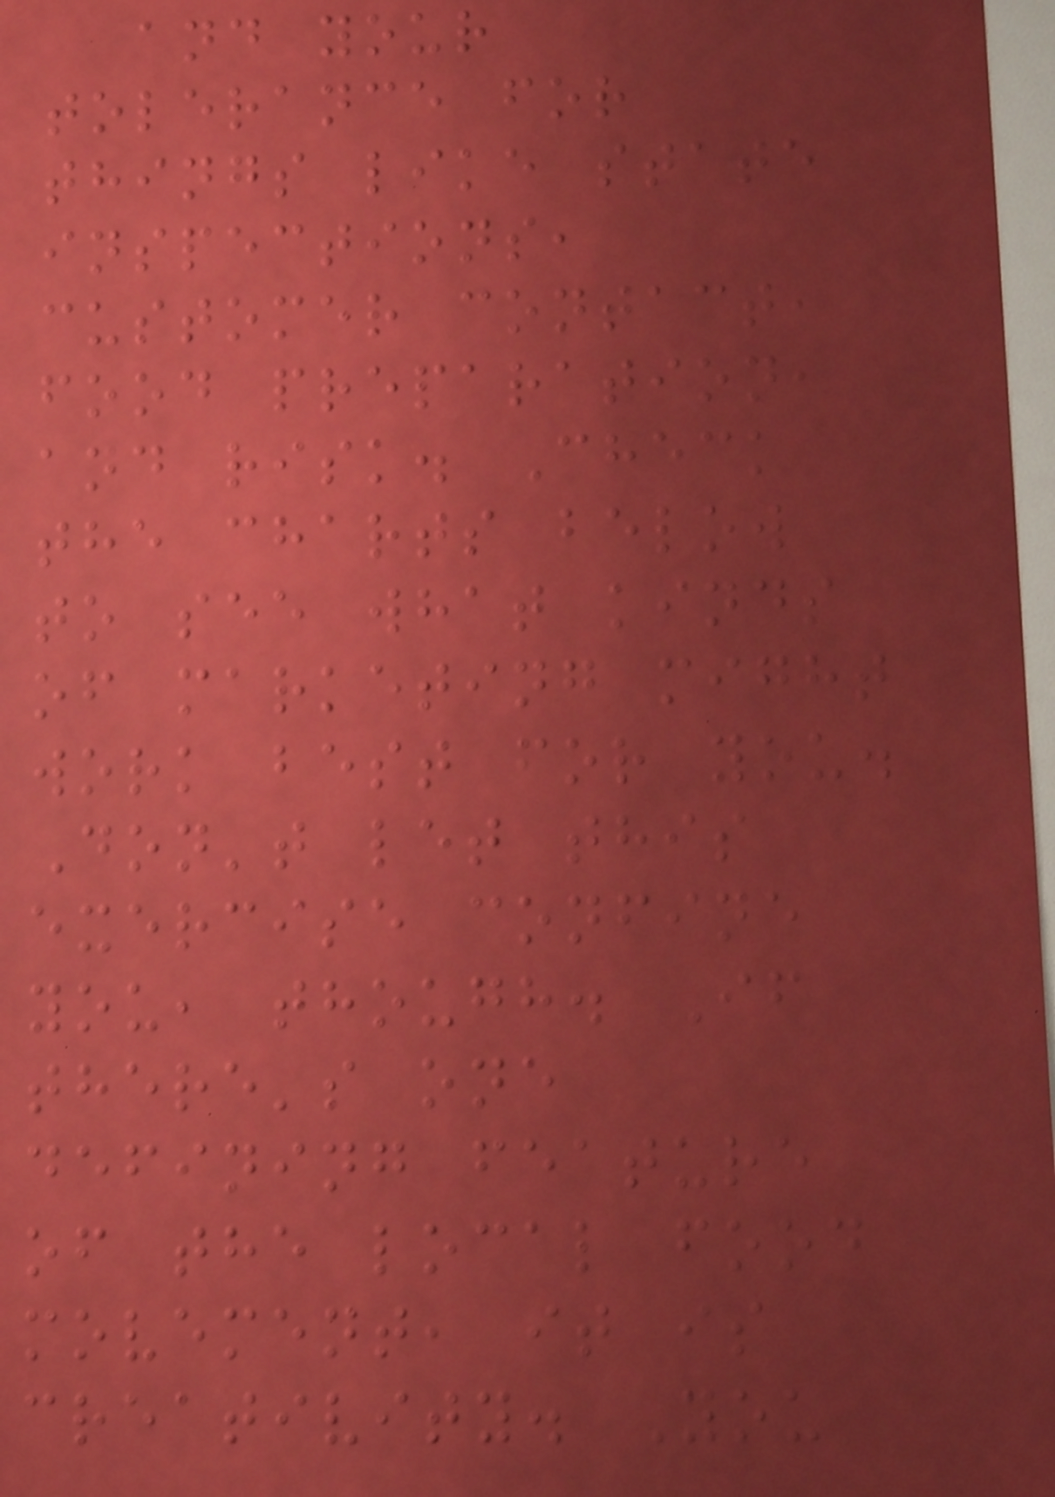and your
tolerance for
things like state
inspections,
customer contact,
food preparation,
and risk. Check
the charts below
to see what kinds
of marketing might
work best for you.
Don't let this
exercise confine
you, though. If
there's one
defining feature
of the local food
movement, it is
creativity. You
